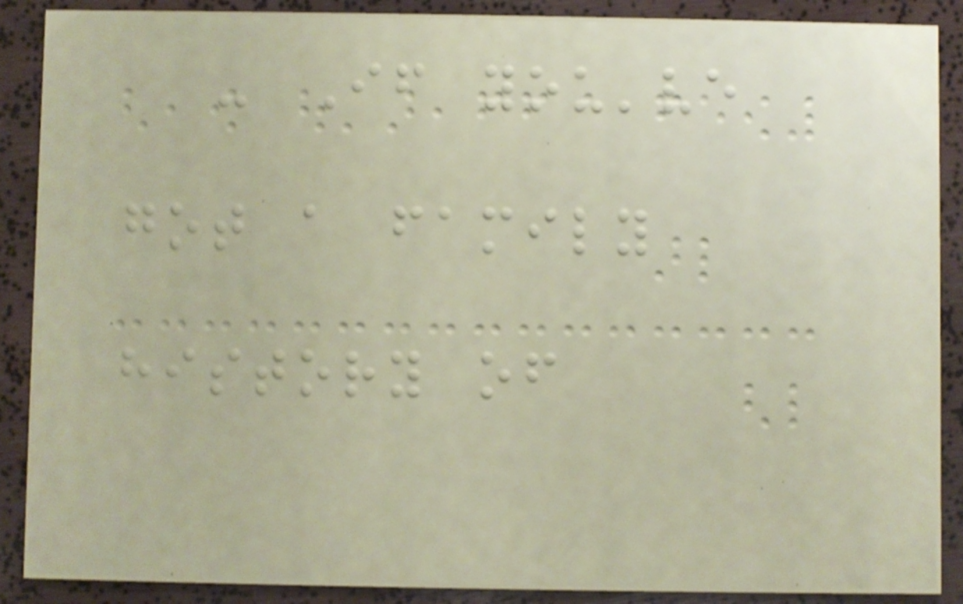- If you've
got a family
history of
